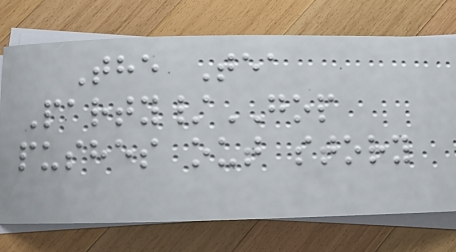The Tea
Party/GOP
pushes out story
